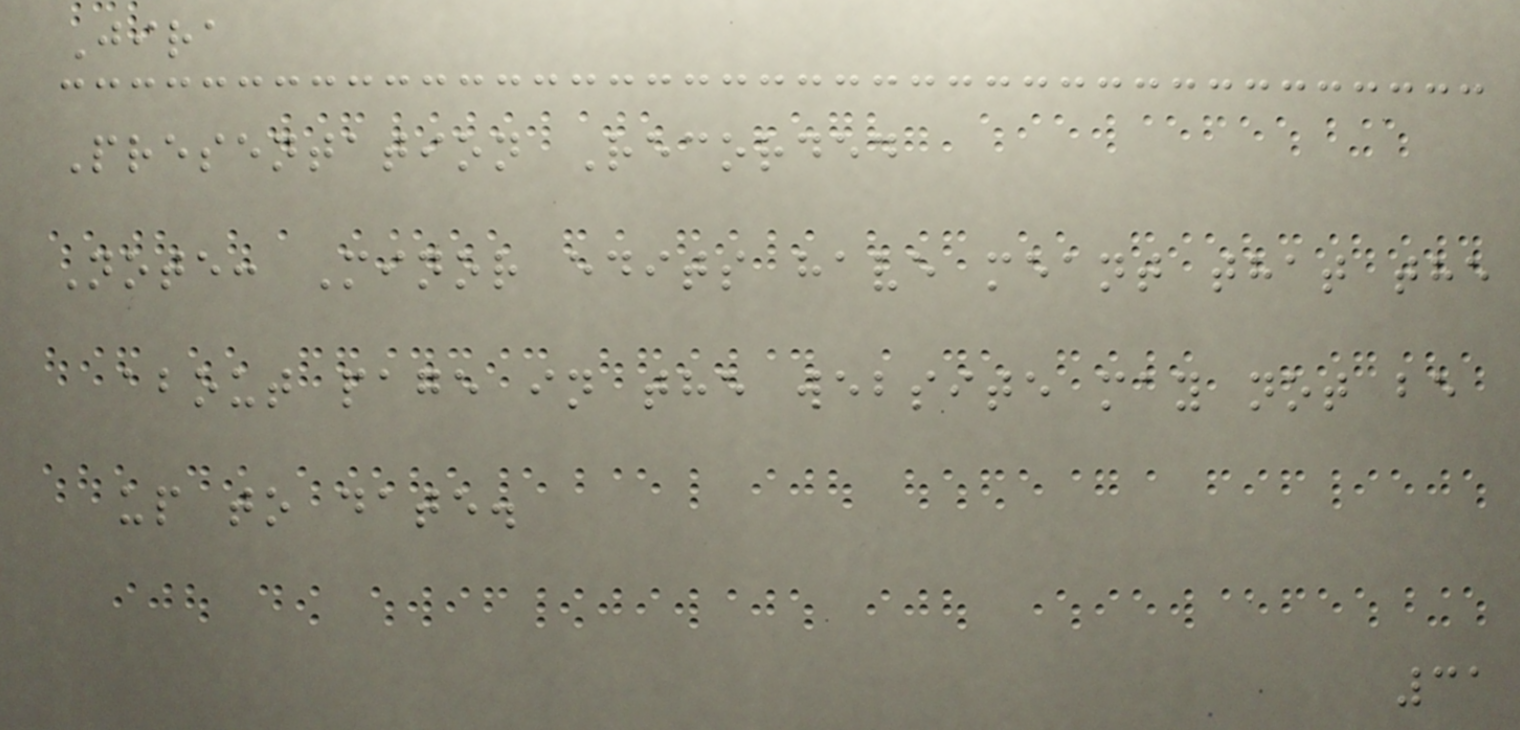Jira
Presentation Recorded
Note: Minor edits have meant that the
about page in the website may not be
up to date.
31
